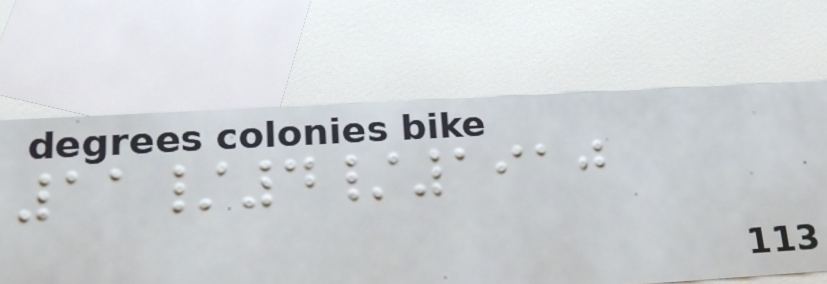11/4/1910
